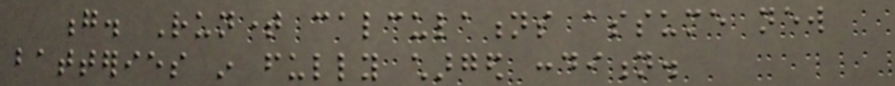g. Runtime calculations assume new
batteries in fully charged condition.
